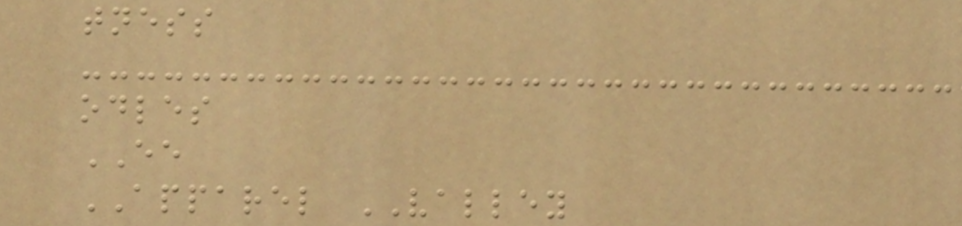tness
odles
EE
APPAREL VALLEY
